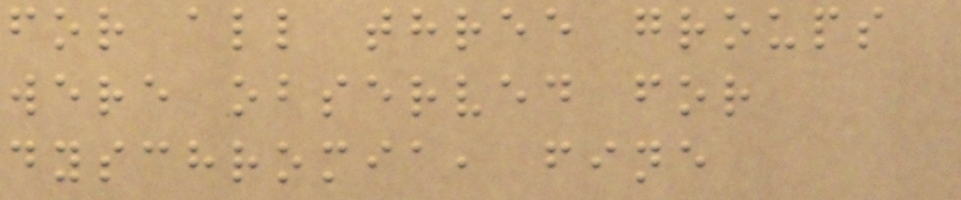for all three groups
were observed for
dyschromia, fine
